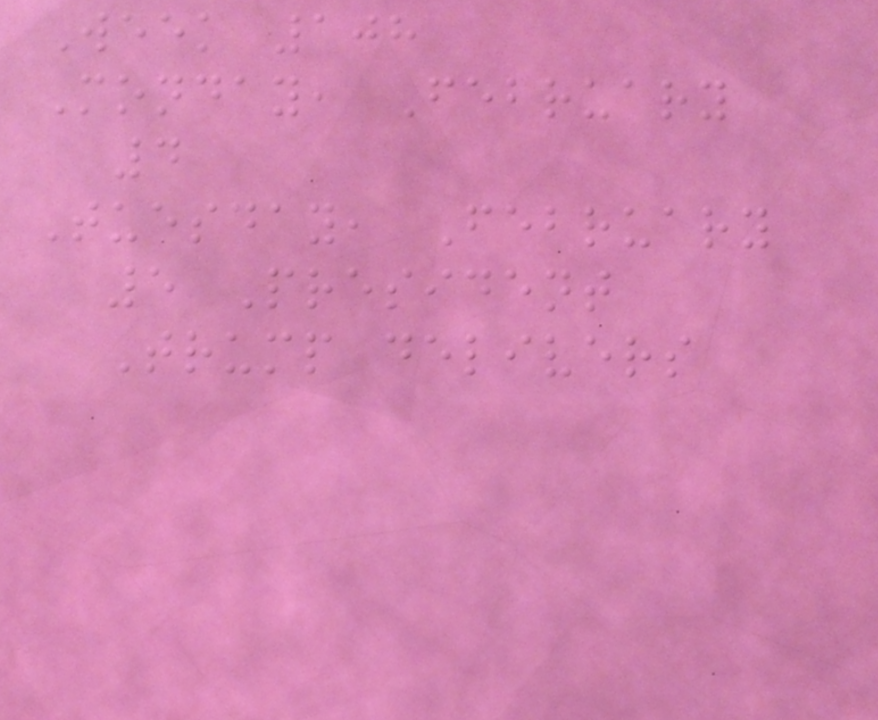Week 108
Monday, February
4
Tuesday, February
5 President
Trump delivers
